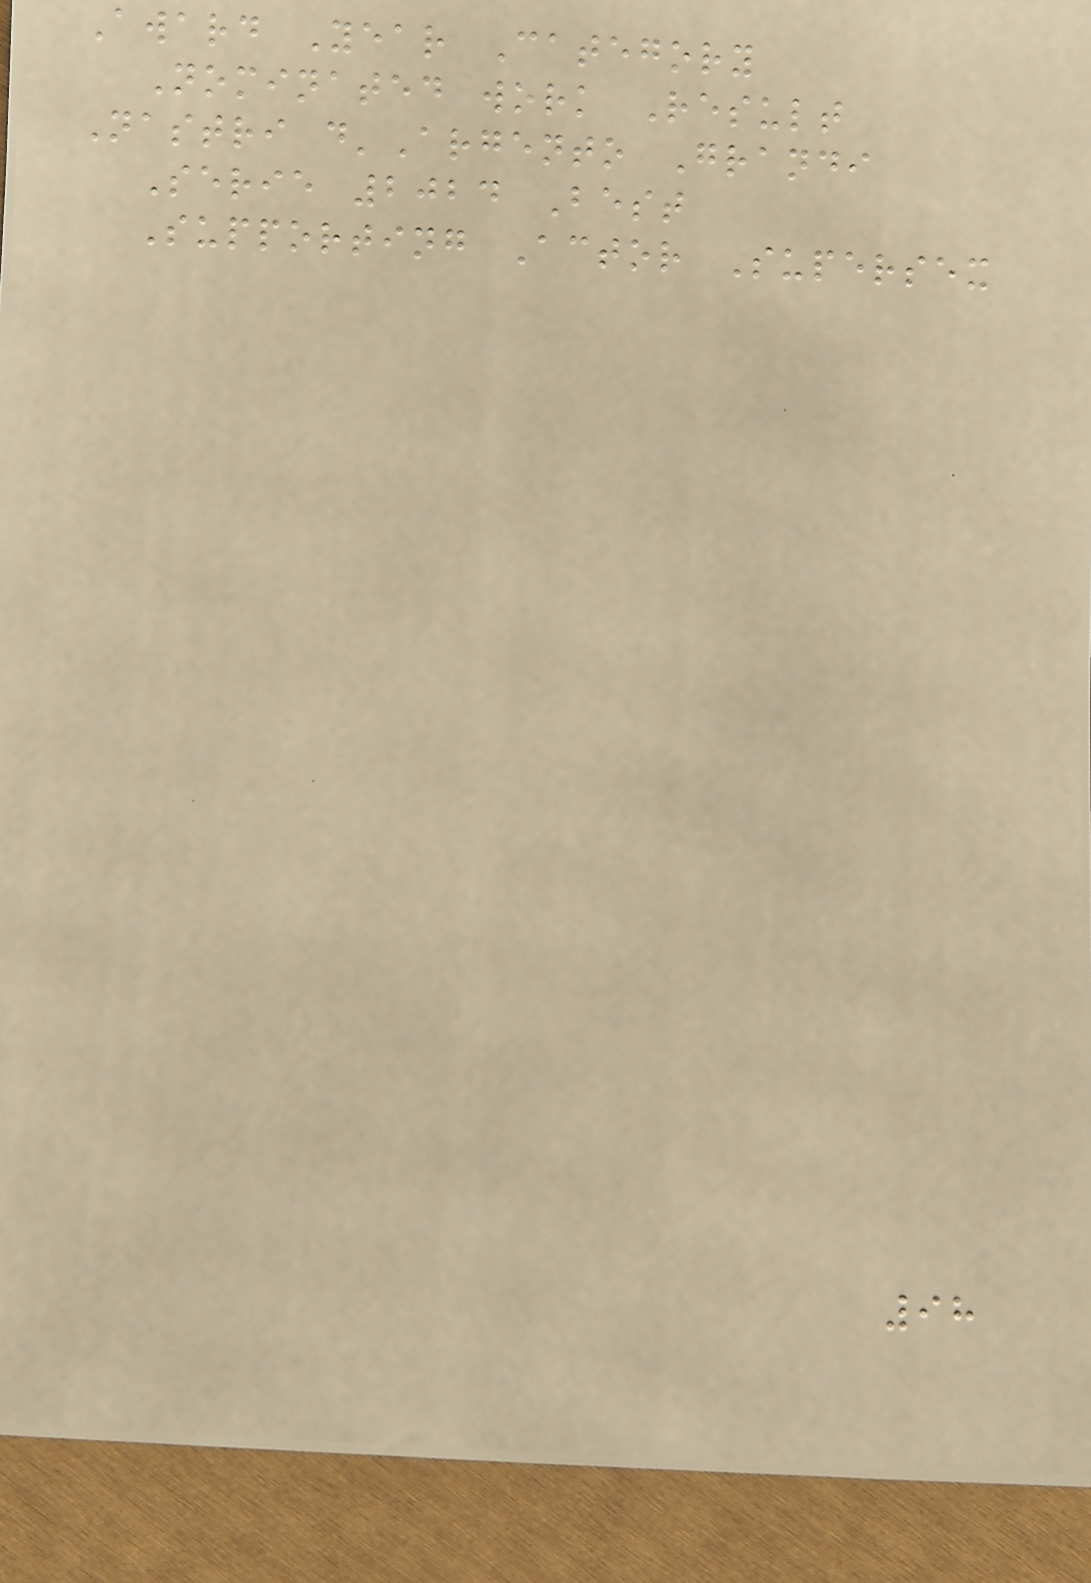Award Year Category
Nominated work Result
Nastri d'Argento Grandi
Serie 2024 Best
Supporting Actor Supersex
98
